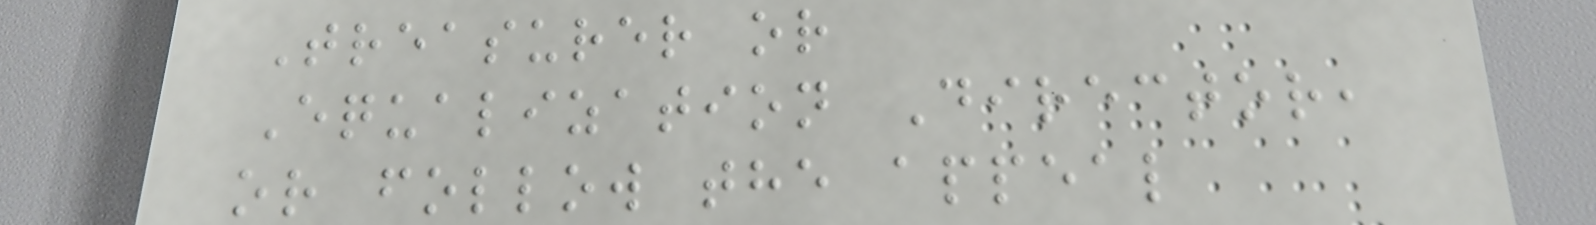Treasurer or
Equalization Director,
or follow the appeal
